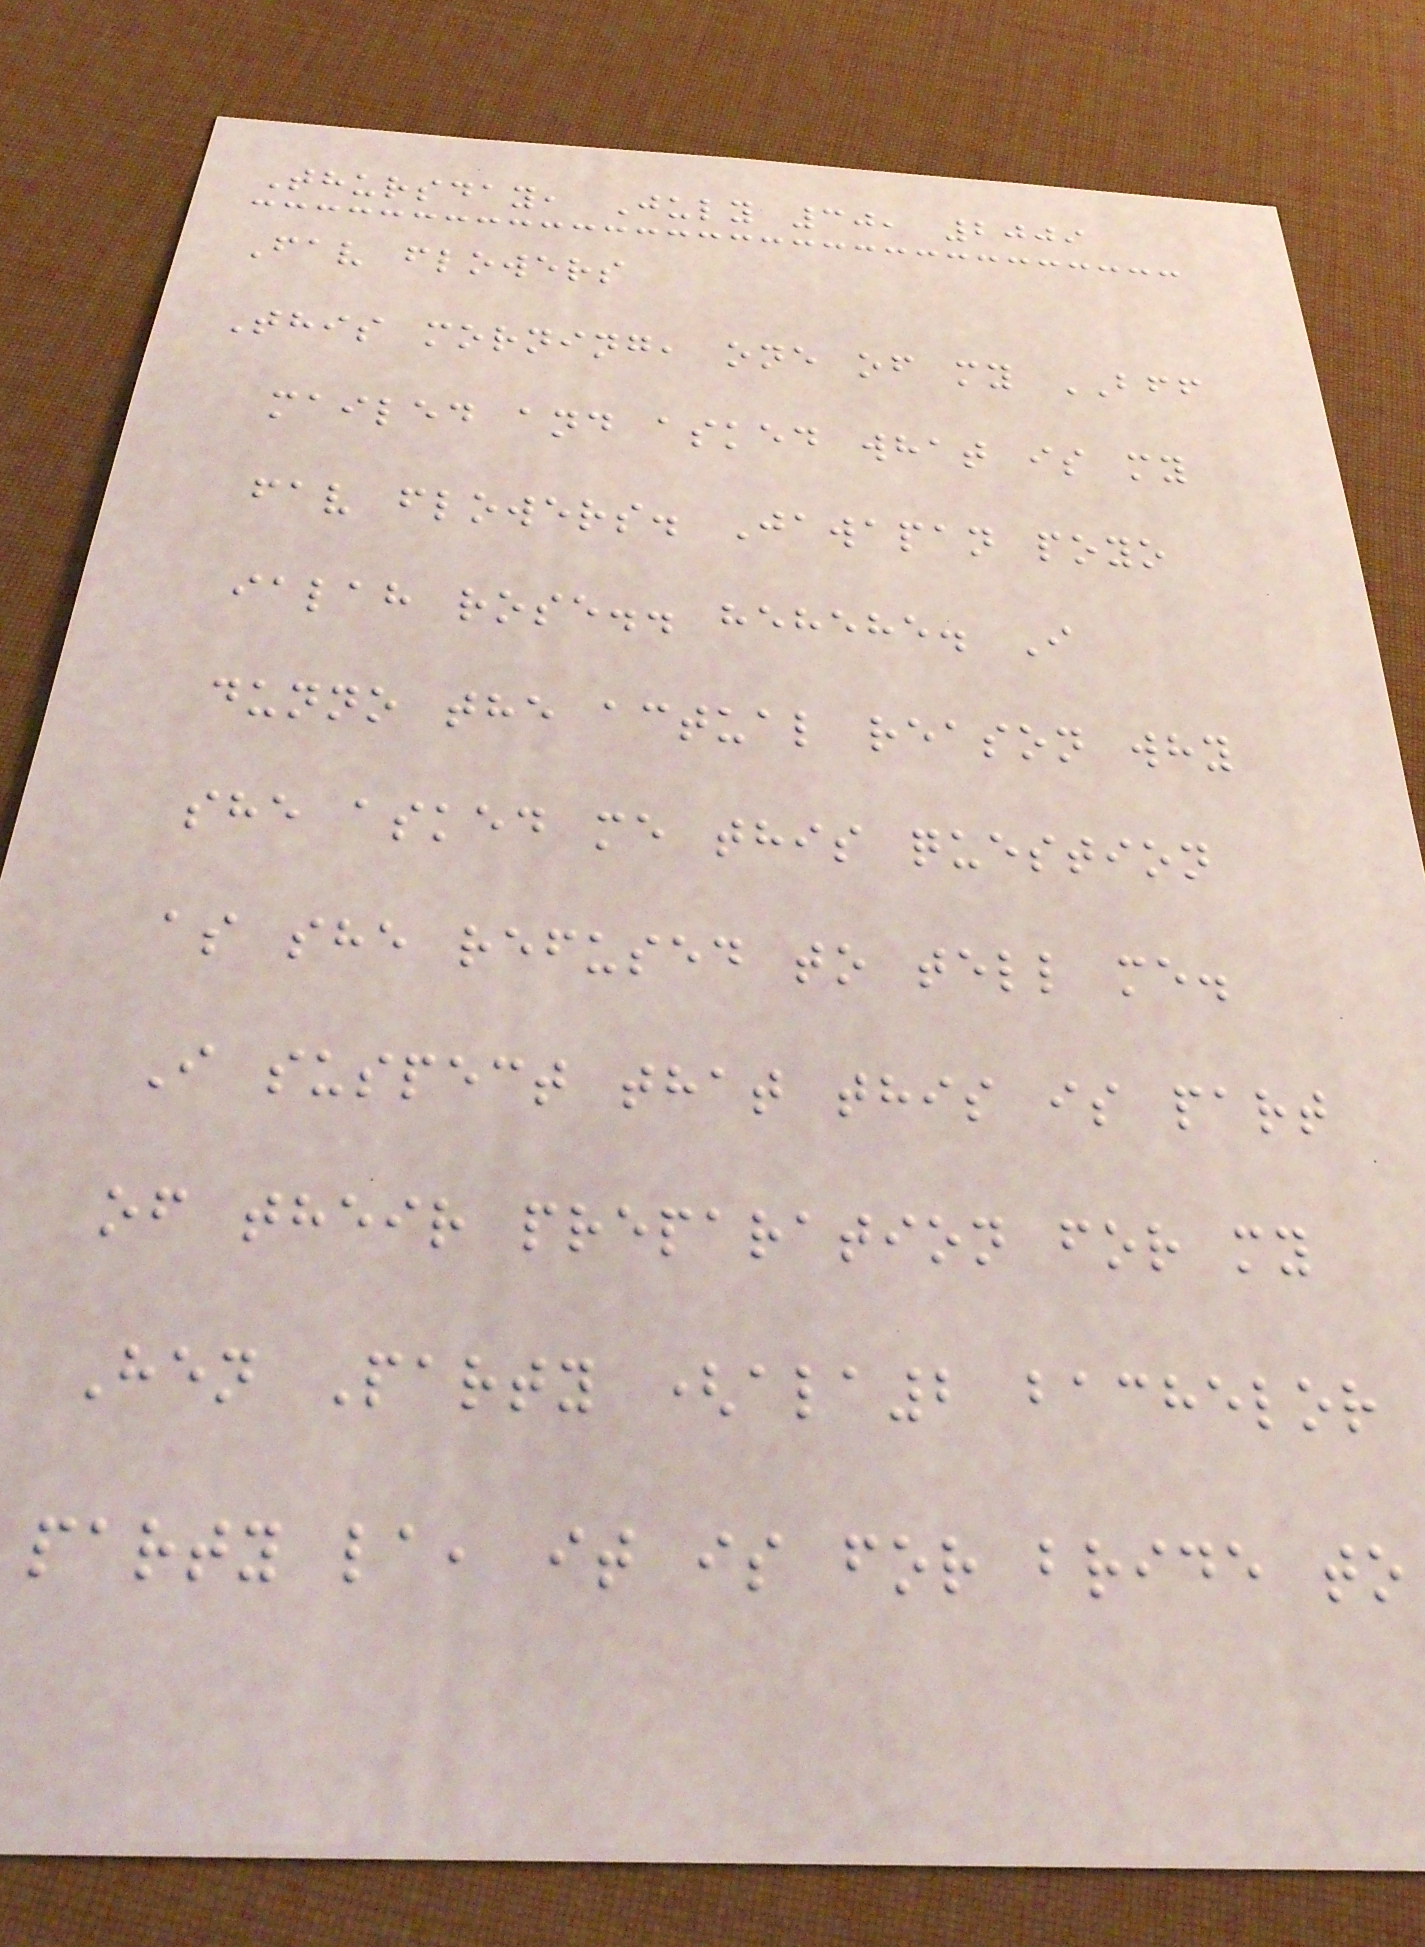Thursday, July 30, 2009
Fav flowers
This morning, one of my BFF
mailed and asked what is my
fav flowers. Jawapan poyo
ialah rose.. hehehe. I
dunno the actual reason why
she asked me this question
as she refused to tell me.
I suspect that this is part
of their preparation for my
Hen Party (ala2 bachelor
party la, it is for bride to
